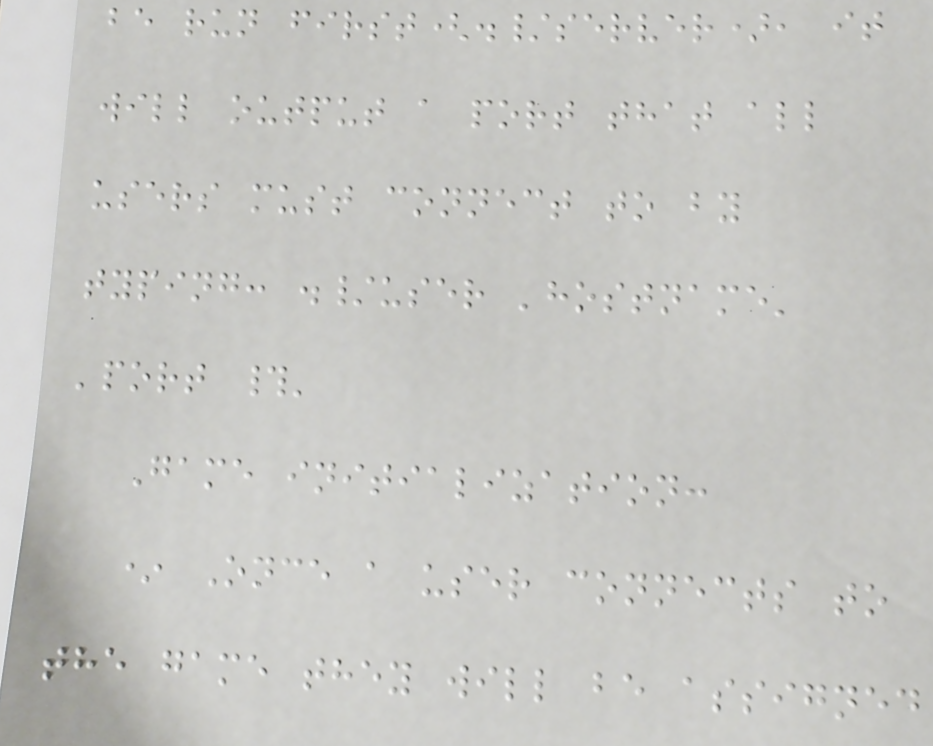be run first(./server), it
will output a port that all
users must connect to by
typing: ./user 'hostname'
'port #'
Game initialization:
* Once a user connects to
the game they will be assigned
